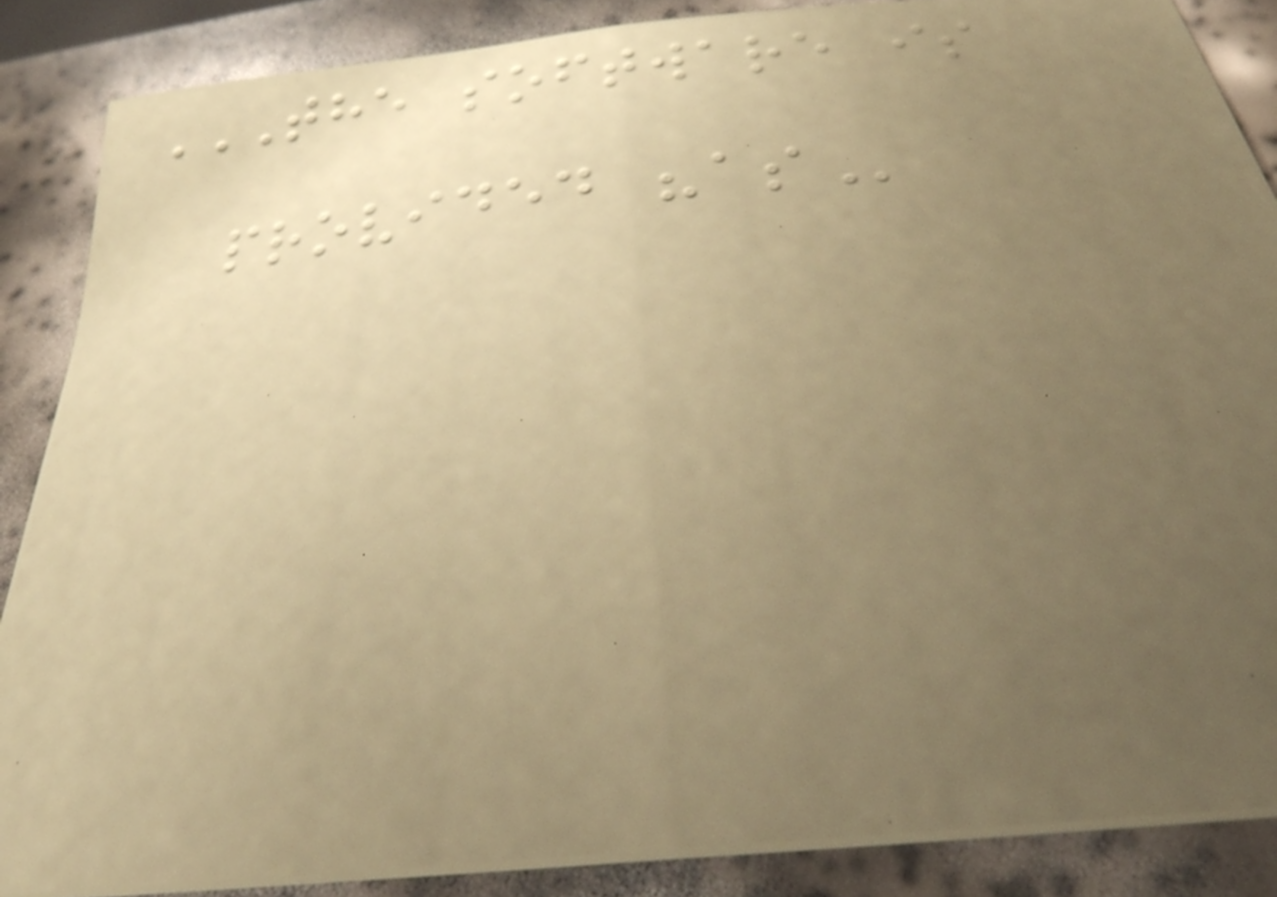THE SOFTWARE IS
PROVIDED "AS
